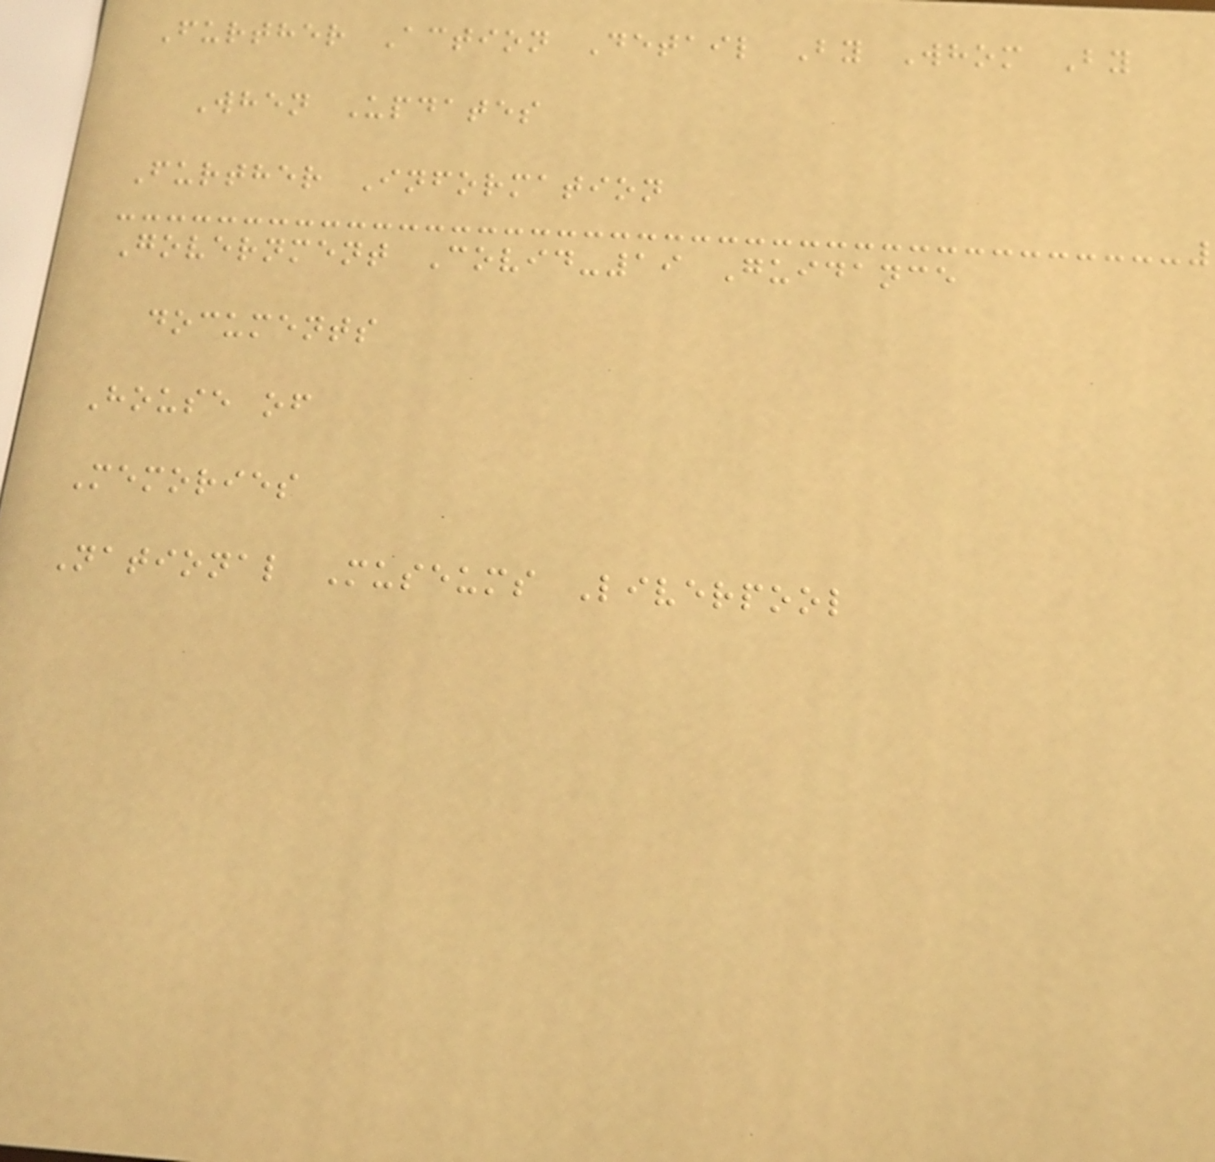Further Action Detail By Whom By
When Updates
Further Information
Government Covid-19 Guidance
documents
House of
Memories
National Museums Liverpool
